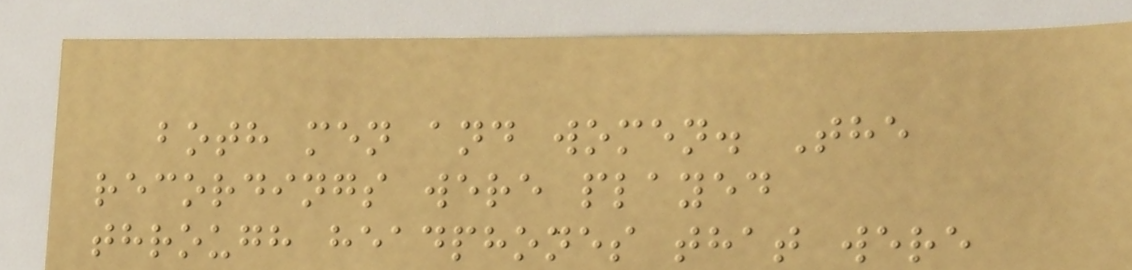both men and women. The
recordings were played
through headphones that were
